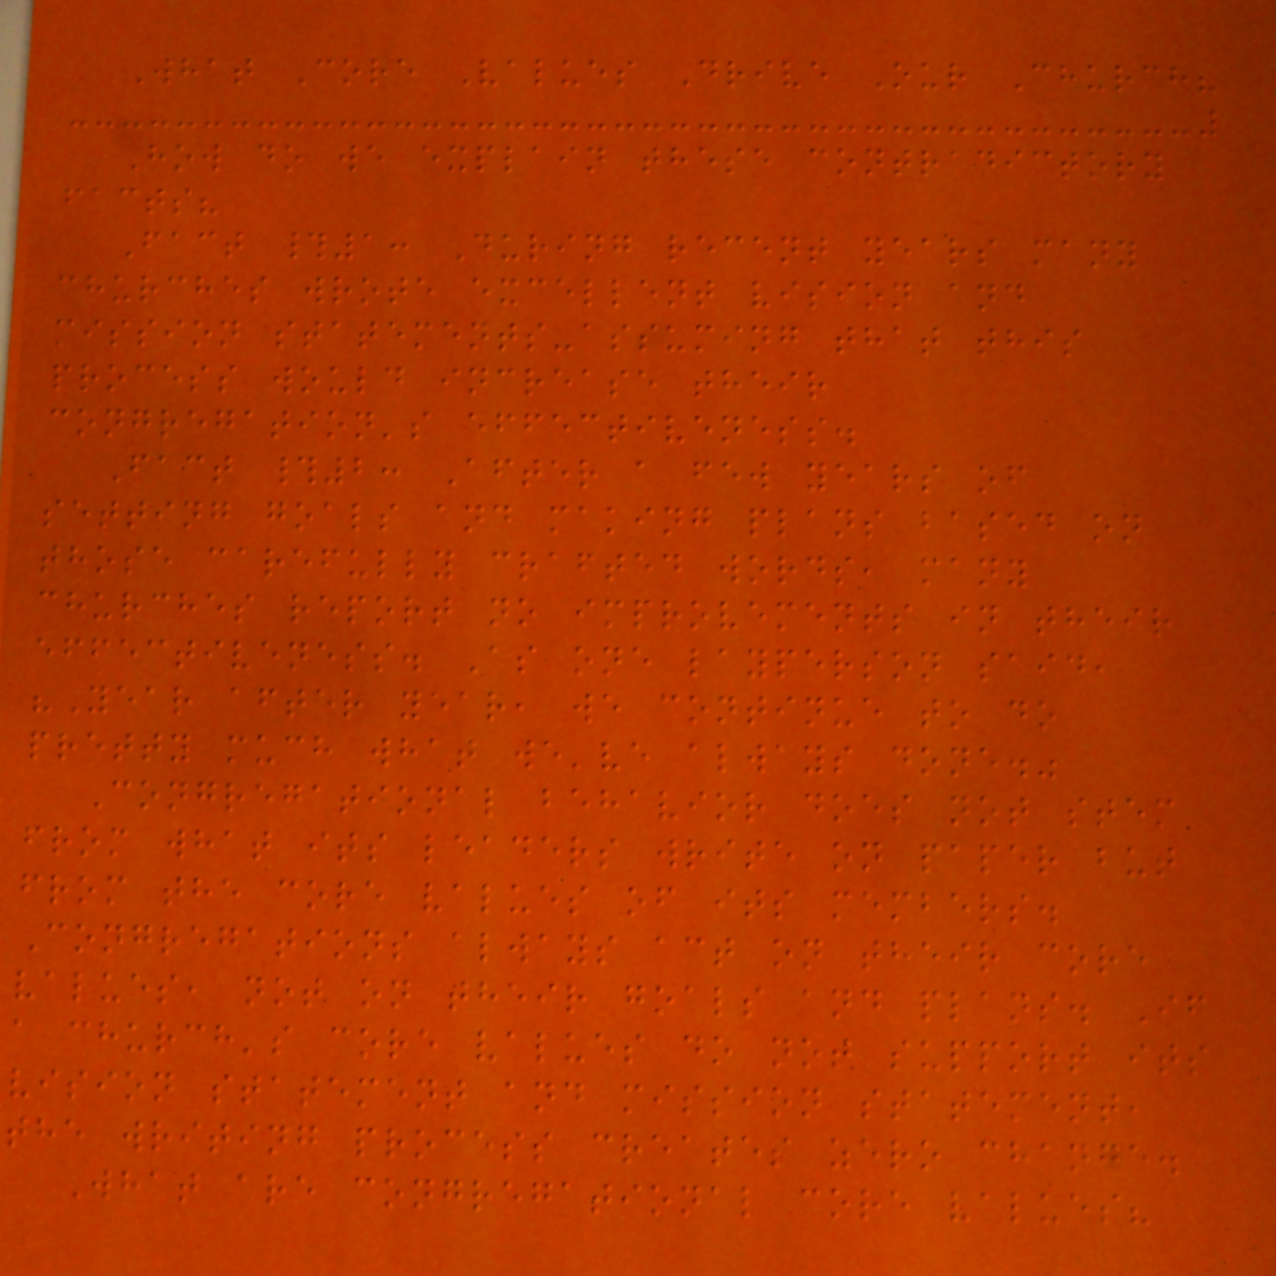What Core Values Drive Our Church?
How do we explain these contradictory
facts?
Fact #1: During recent years many
churches wrote excellent vision and
mission statements-assuming that this
process would increase their
congregation's effectiveness.
Fact #2: After a few years of
setting goals and making plans based on
those carefully crafted words, many
churches report no improvements in their
effectiveness. As one layperson said,
"Year after year, we continue to do
pretty much what we've always done."
Congregational behavior does not stem
from what its leaders write on paper but
from the core values of its members.
Congregations always act on their core
values, not on their goals and plans. If
a church's core values do not support its
vision statement and mission statement,
the writing process creates zero change.
What are congregational core values?
